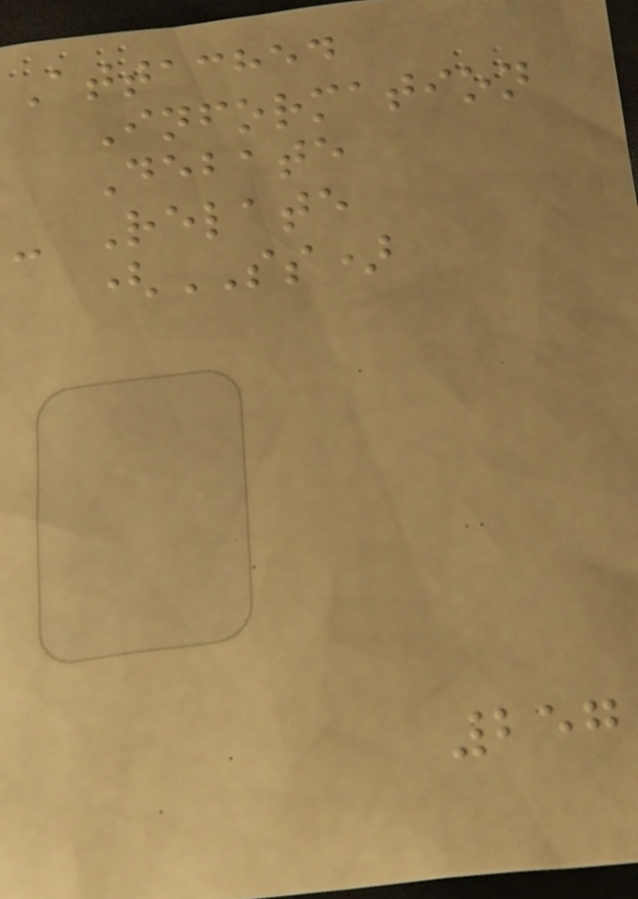Attached
Information
Debate
- Relate
(SS)
257
